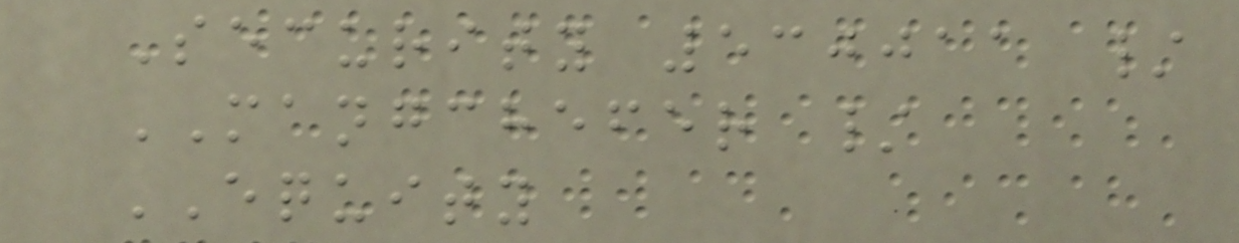Security 530011 /
MANGCHEFER /
EQUITY
